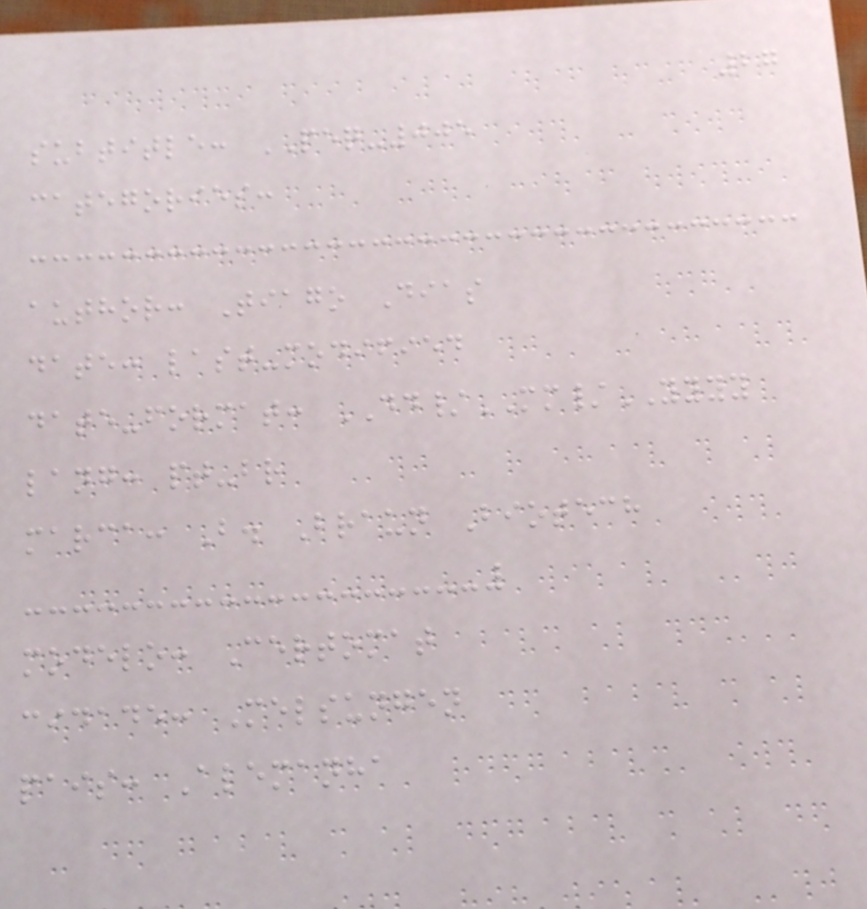27
subtitle: PEQ-005
categories:
author: Tiago Dias
date: last-modified
date-format: DD/MM/YYYY
lang: pt-br
marca: B. Braun Biotech
modelo: Certomat
cidade: Melsungen
pais: Alemanha
